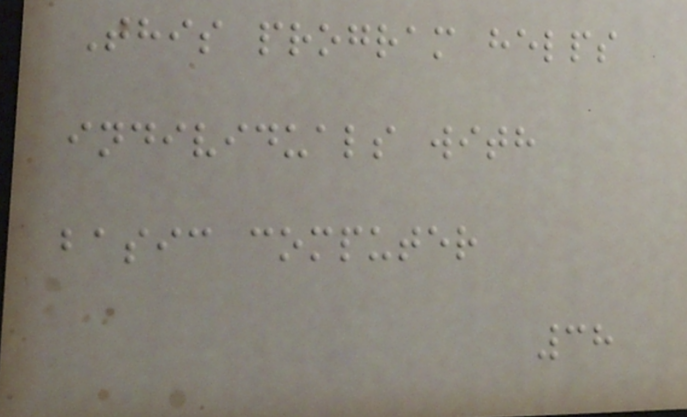This program helps
individuals with
basic computer
38
